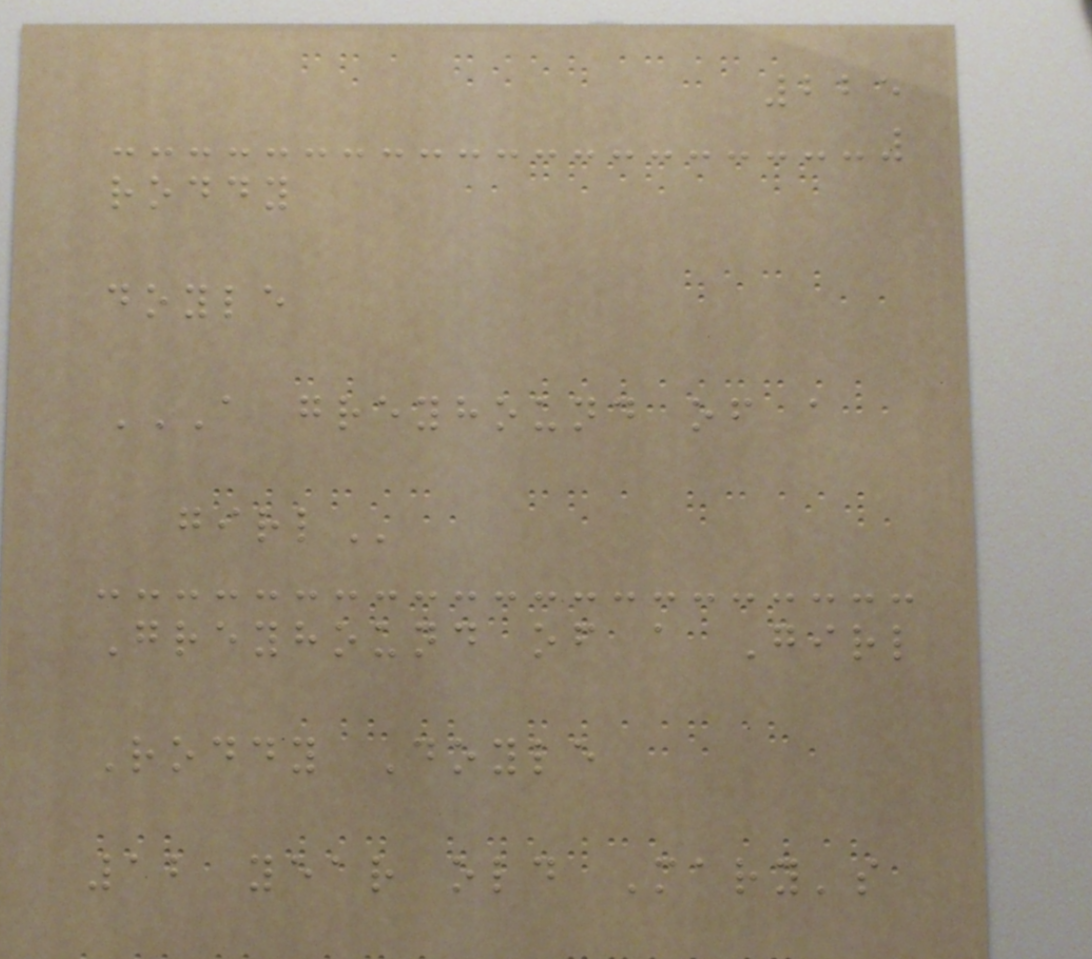225
roddy
doyle
A GREYHOUND OF A
GIRL
Greyhound of a Girl
Roddy Doyle
12 year old Mary's
